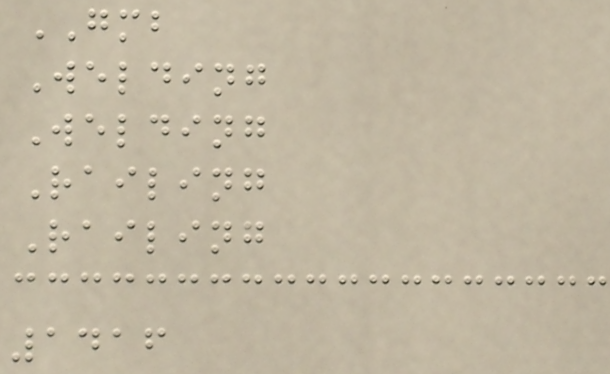GMB
Welding
Welding
Railing
Railing
1416
